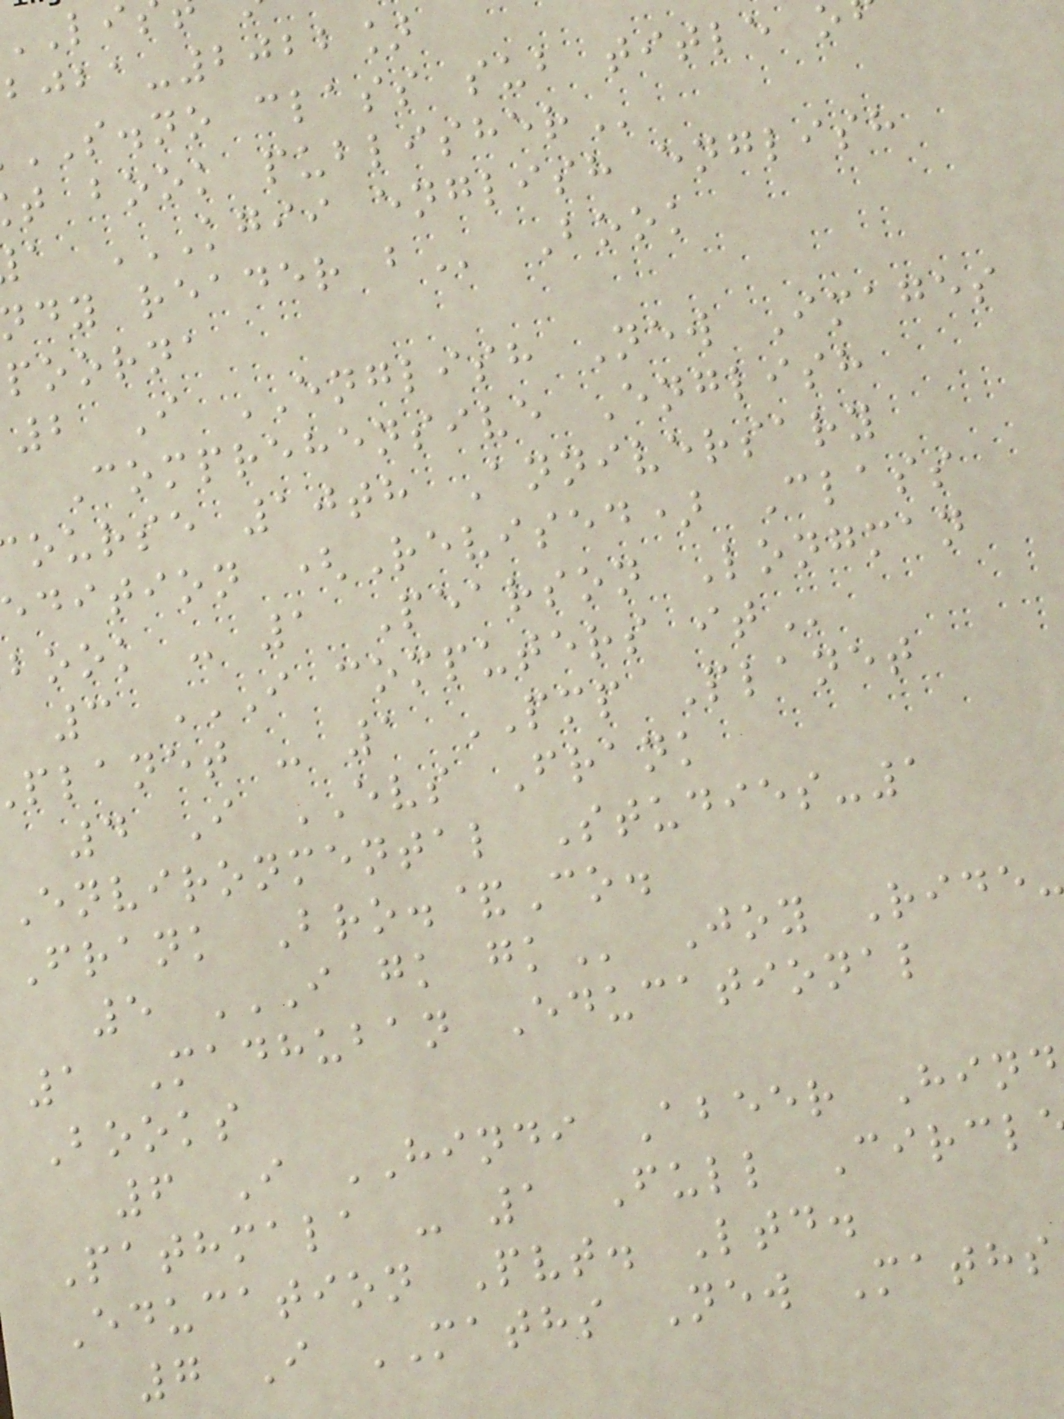-2022]
s.no class sub title
t book
dy reader
poorna
2 I ENGLISH New Images
Comprehensive English
ourse 10th Anniversary
edition (Revised) Class
book - 1 Pearson Longman
3 I COMPUTERS IT
planet - 1 PMP Planet
4 I EVS Frank
Environmental Studies-1
Frank Bro.&Co.
5 I GK GK Joy Ride
1 Madhuban Educational
Books
6 I HINDI Abeer Hind
Pathmala - 1 Full Circl
Education Pvt. Ltd.
7 I MATHS New Maths
